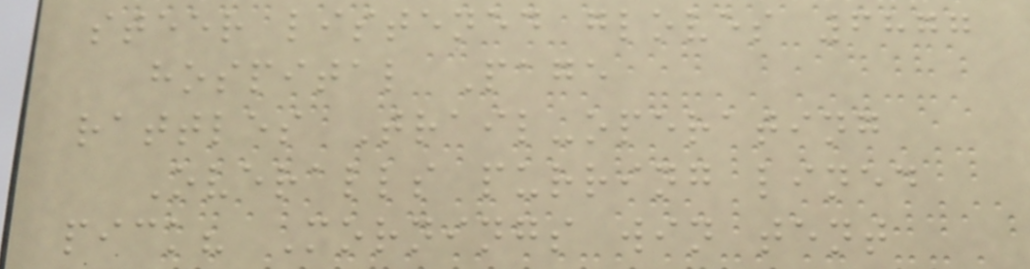steer listened gloves 6877
hospital Page
rattles Trail-operating
Overalls purring lined
pick? Mornings win tent
